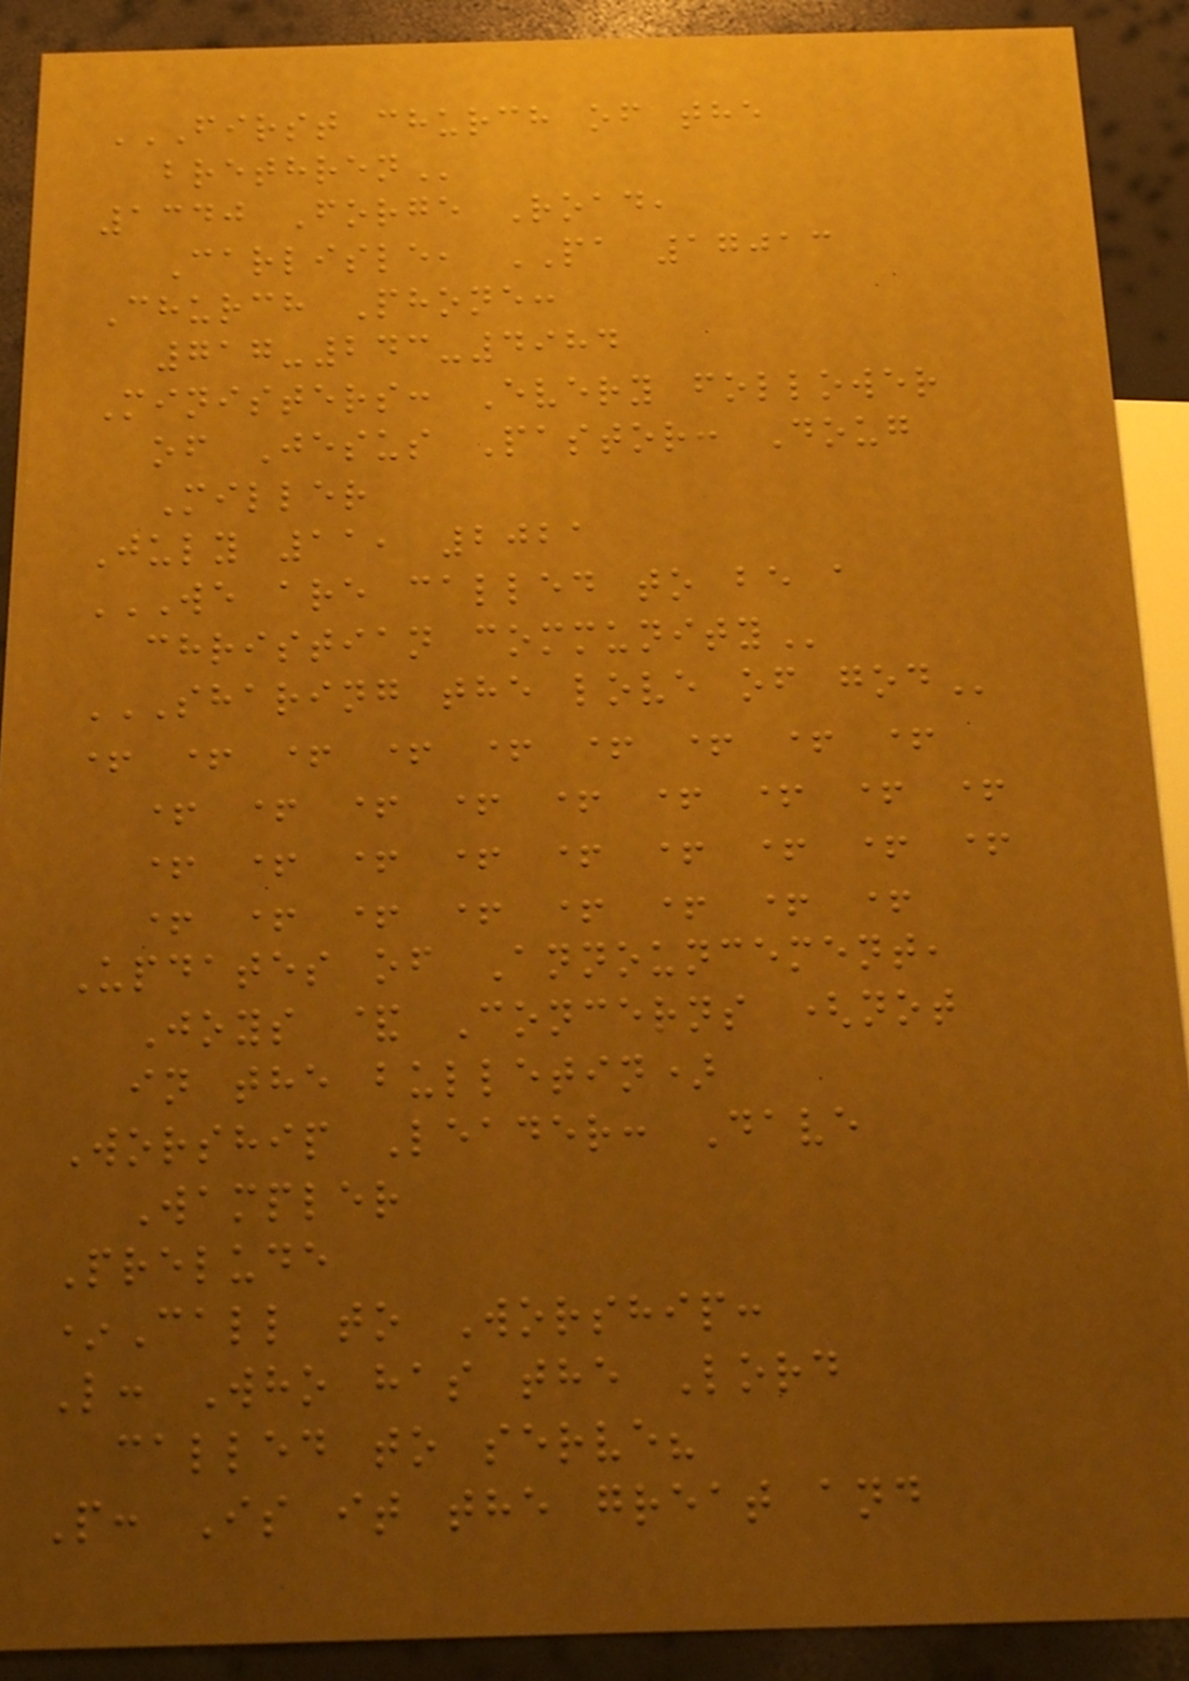FIRST CHURCH OF THE
BRETHREN
1340 Forge Road,
Carlisle, PA 17013
Church Phone:
717-243-4984
Ministers: Every follower
of Jesus Pastor: Doug
Miller
July 11, 2021
WE ARE CALLED TO BE A
CHRISTIAN COMMUNITY
SHARING THE LOVE OF GOD
+ + + + + + + + +
+ + + + + + + + +
+ + + + + + + + +
+ + + + + + + +
Updates of Announcement,
Joys & Concerns (not
in the bulletin)
Worship Leader: Dave
Wampler
Prelude
*Call to Worship:
L: Who has the Lord
called to serve?
P: Is it the great and
